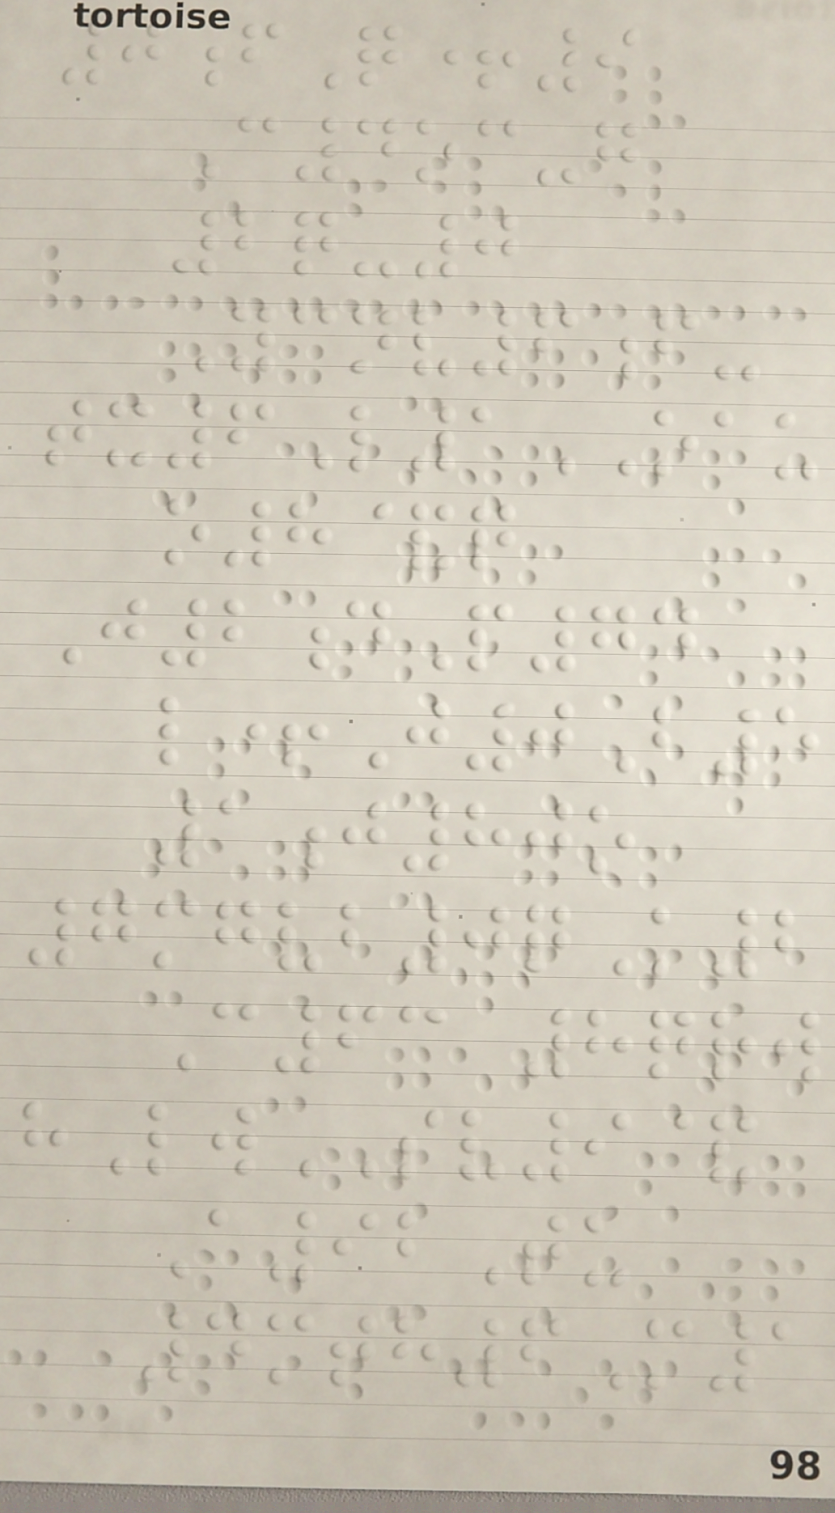0fQ+9
C4oc-g
2q-0
Ycnv6f-
tx6L1OAU
o8&q
J2dP74
l+J0B5
1j80o
7mgvb0qK2
C63 8qrw
hLwSV9&
A92Tu
4mth6M1
